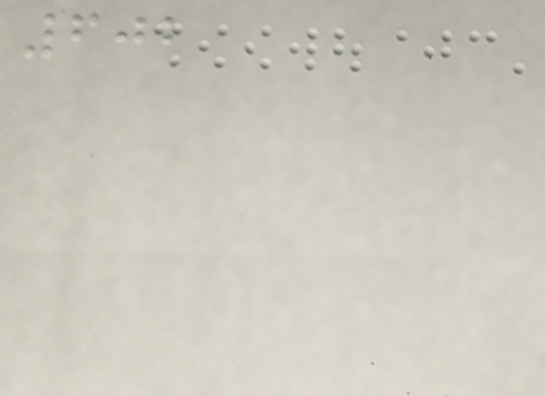602
